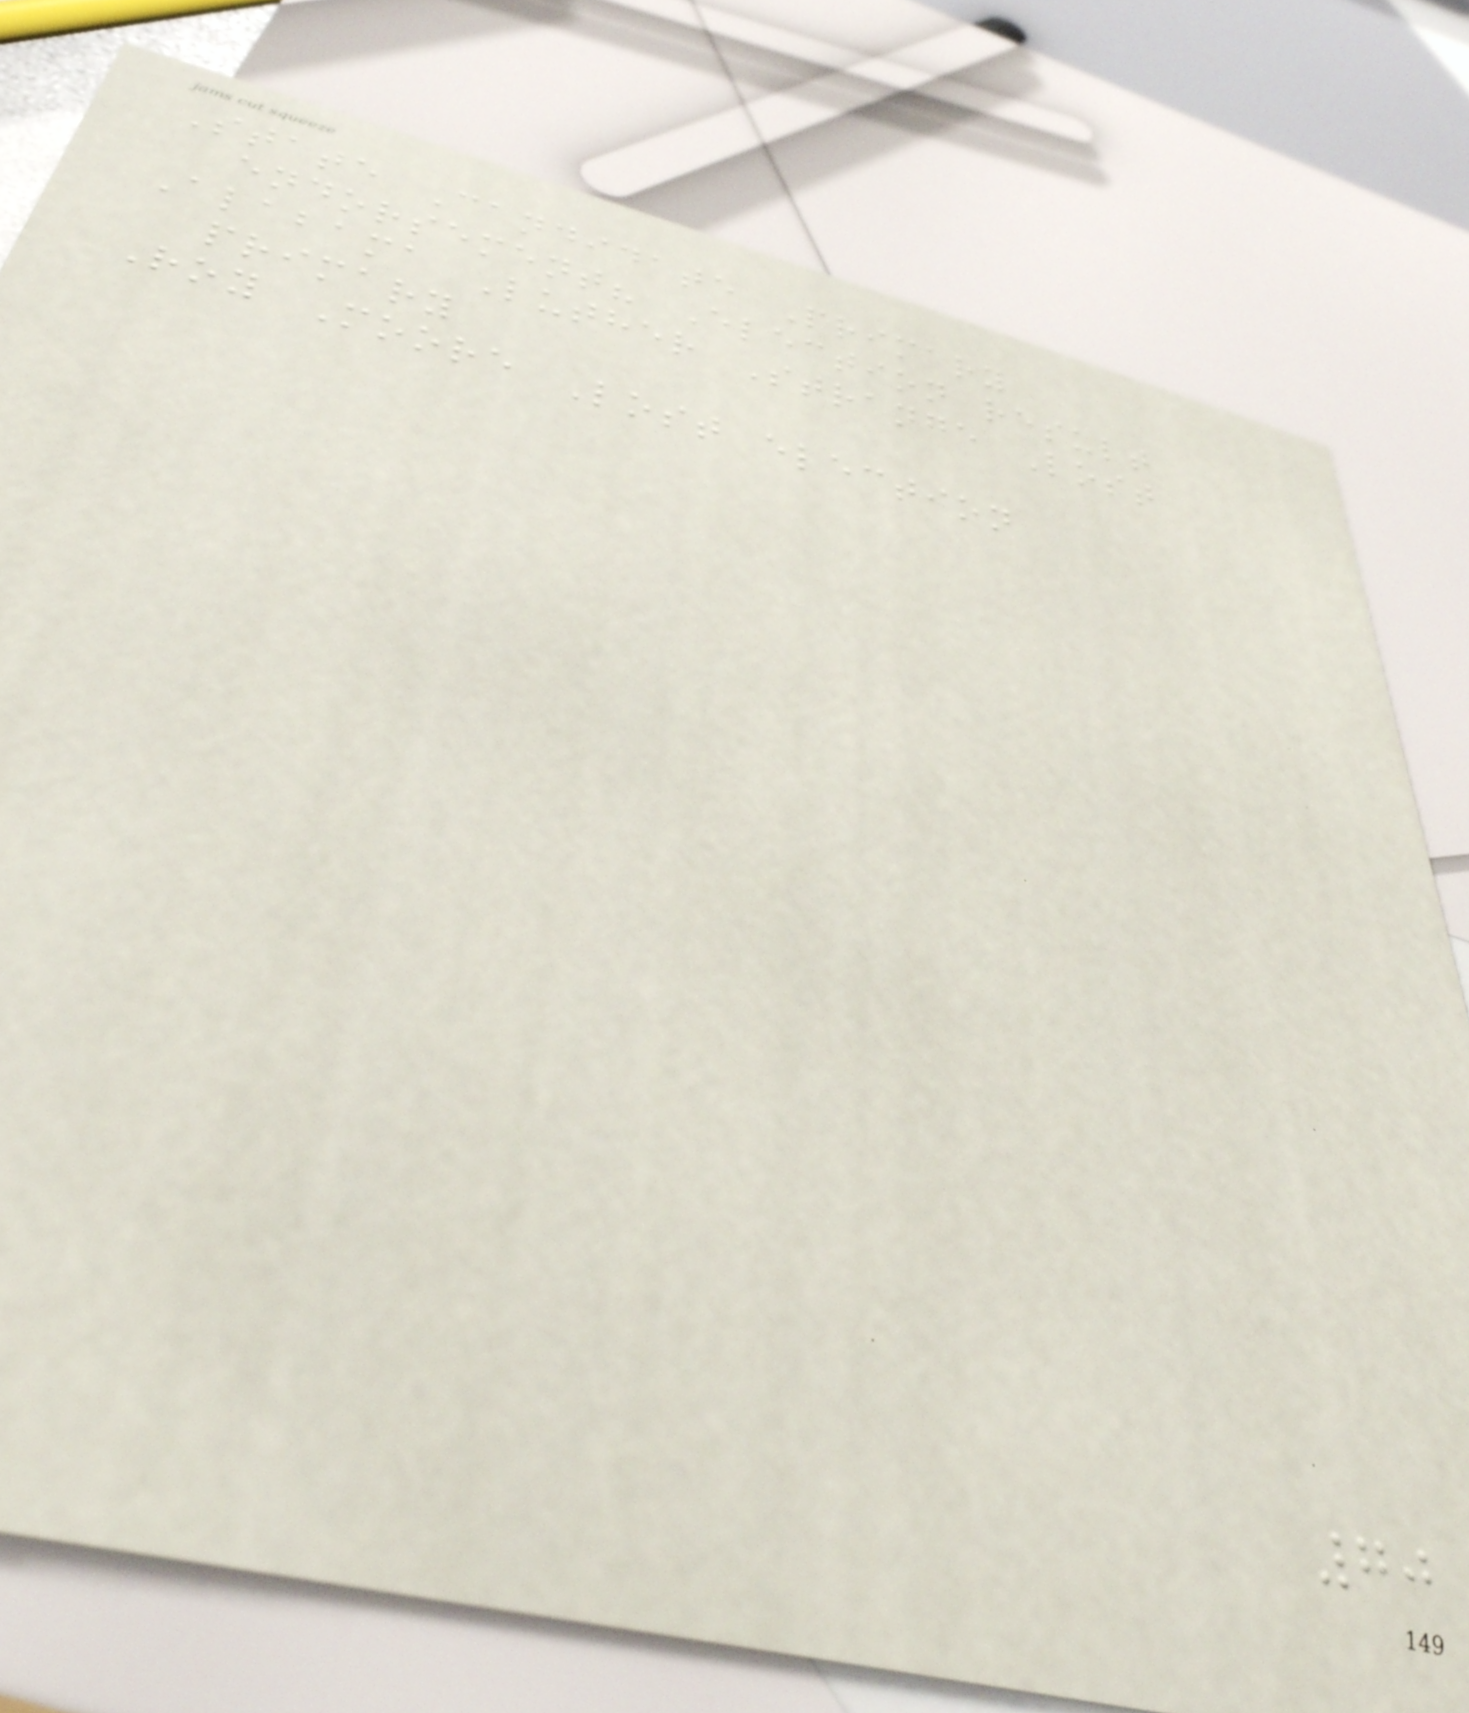State Candidate Primary
endorsement? Election result
Alabama Luther Strange Lost
primary
Roy Moore Lost election
70
